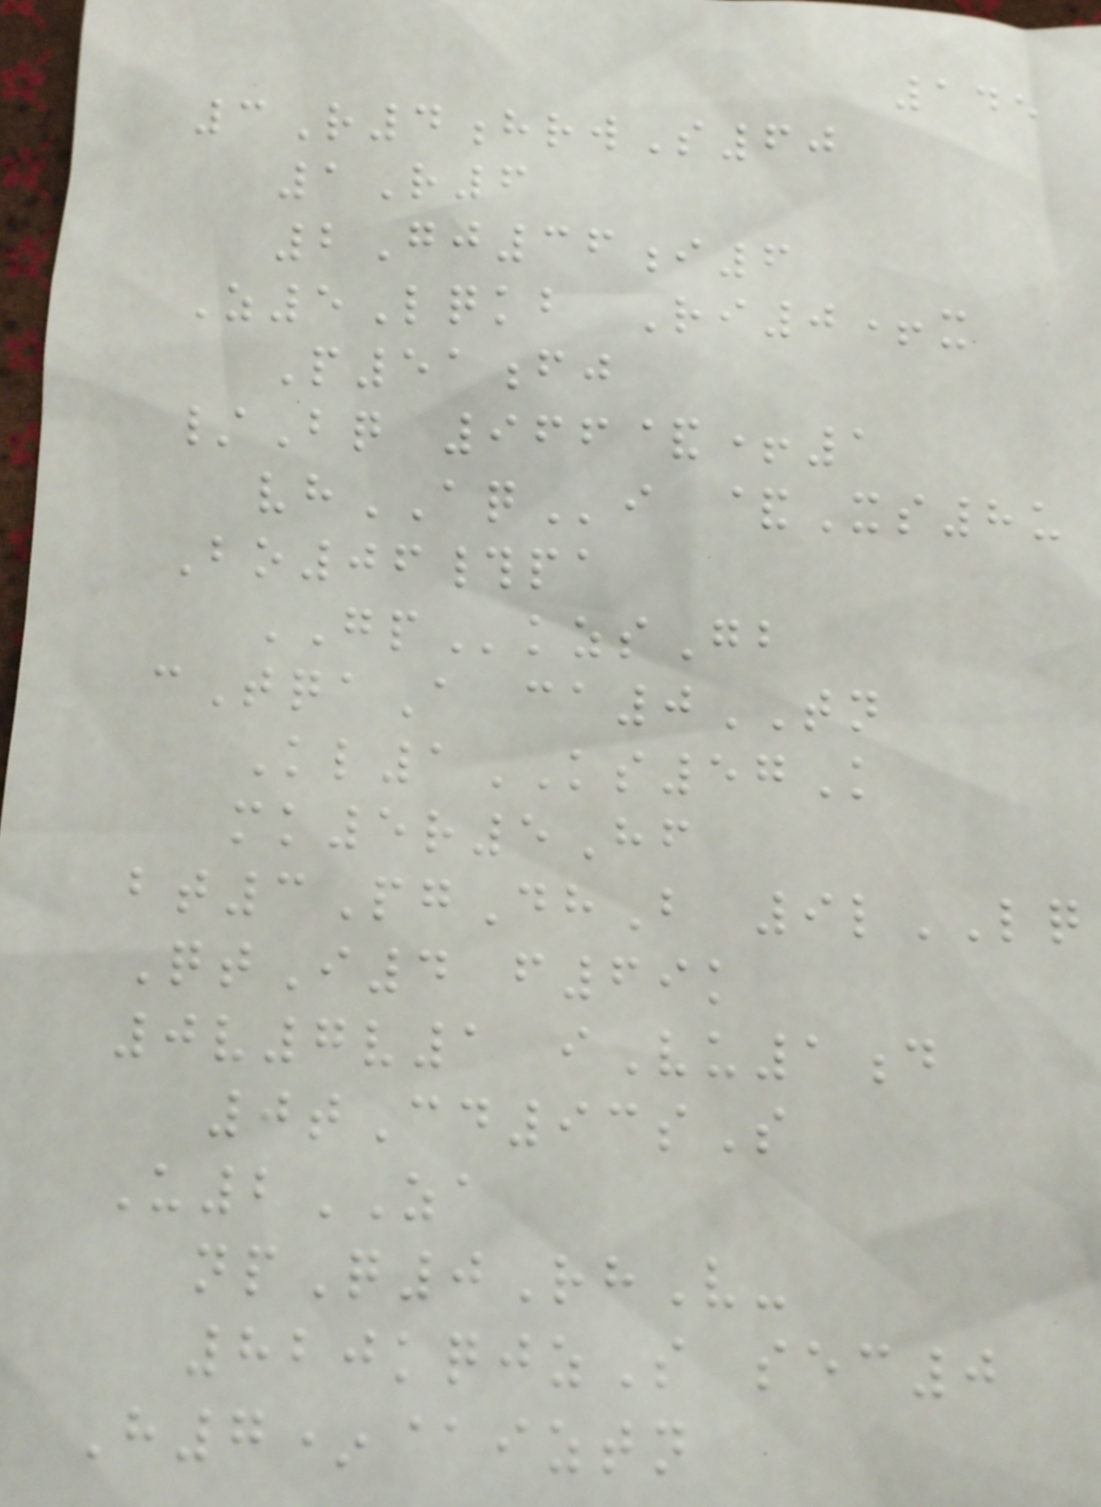145
3R4hrwS60
1R6
2Gj36i6
Z5Lqkb Ri0+x
P51fj
/Bq 966&+1
vhAQi &Xs8u
Bo06#pa
GPkzsGb
cTqaA ca0TN
Kl1KS57K
mk5r5Hf
bt3PgDhB 9lLQ
QtI4 f69k
0v7v1 iVu1d
0tCd93sS
U2ZA
npQ0RhV-
820kqjzS sec0
H7*@iztn
